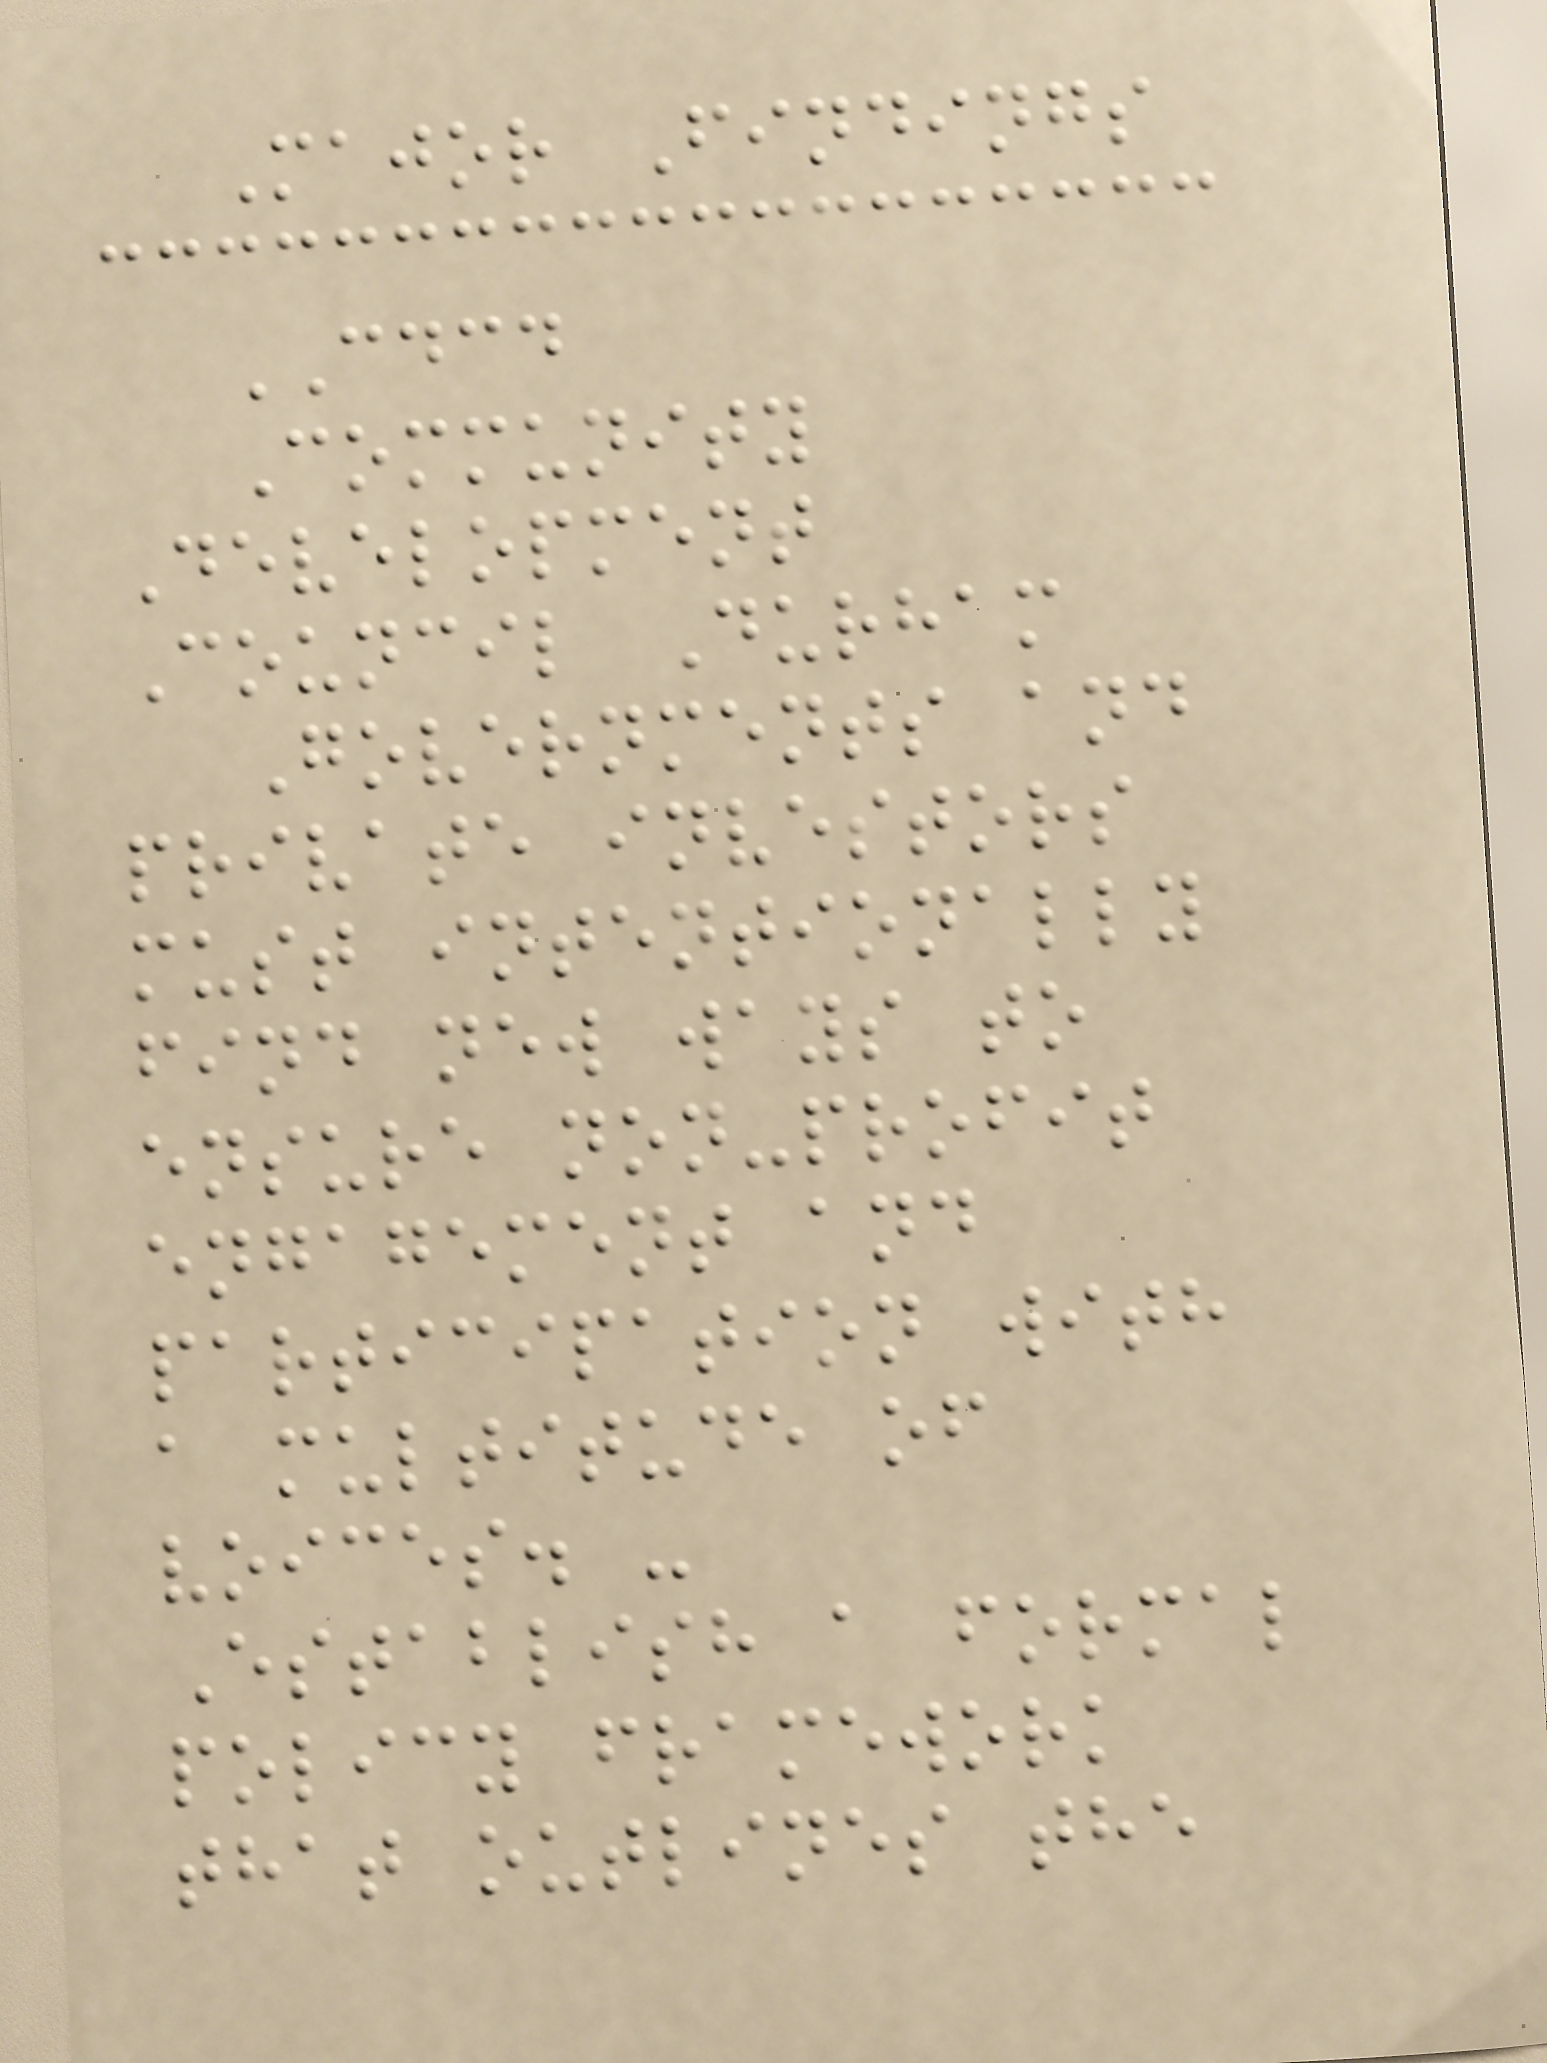Major Findings
CDCD
Community
Development
Council Durham
Governments and
private investors
must intentionally
find new ways to
ensure non-profit
engagement and
participation with
a multitude of
voices. -
Establish a formal
policy framework
that outlines the
